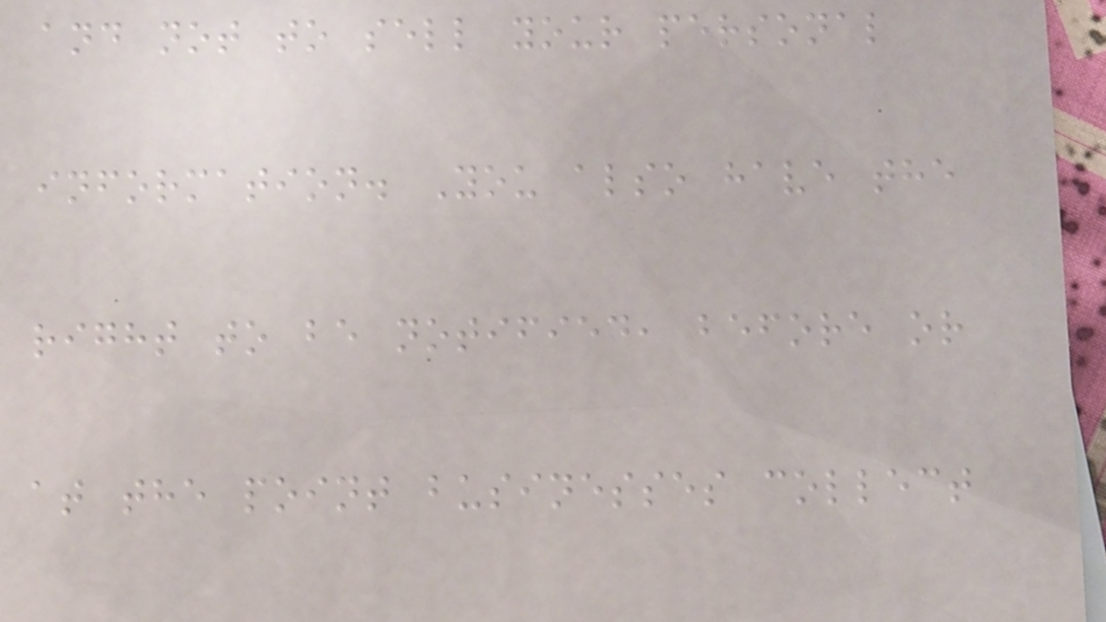and not to sell your personal
information. You also have the
right to be notified, before or
at the point businesses collect
